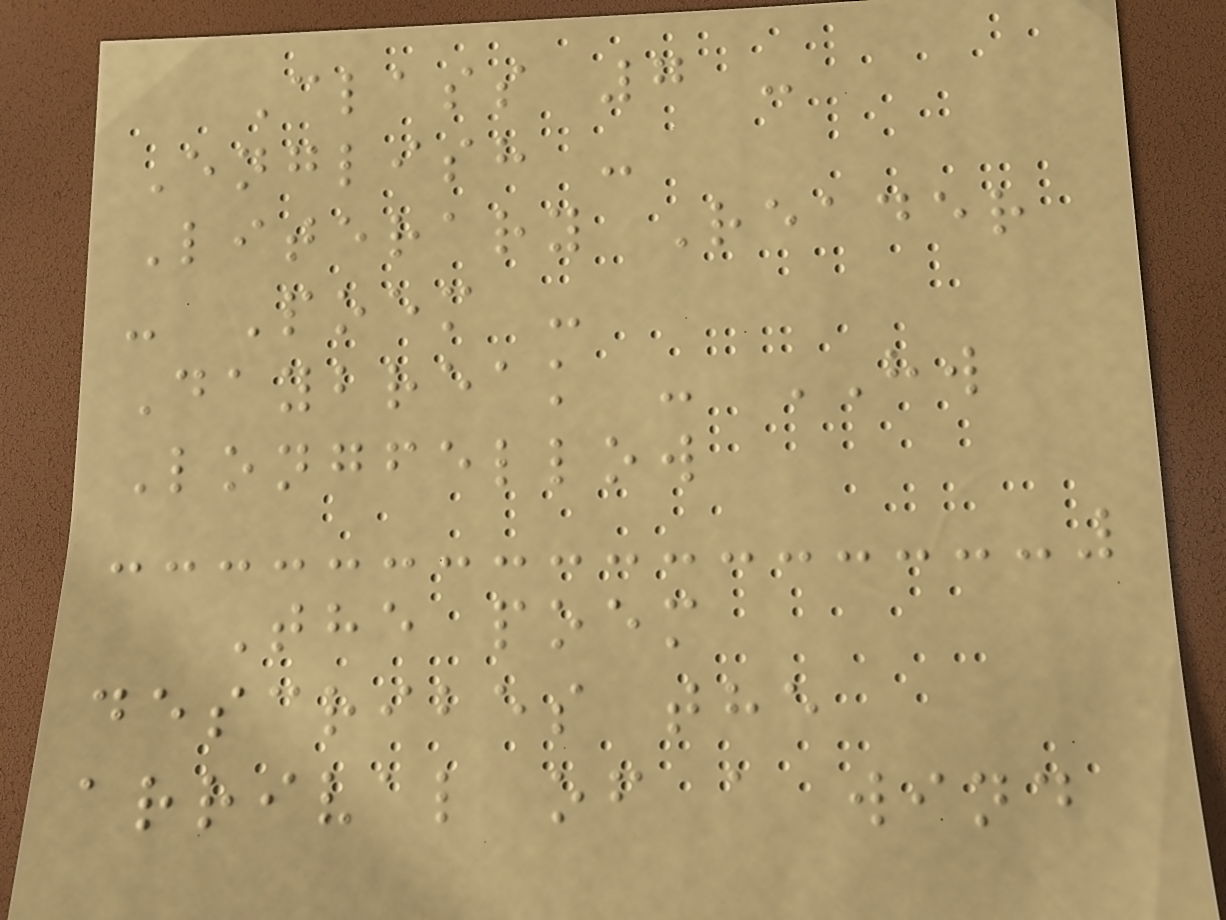Class 7 -
English -
Literary Reader
- Poem -
Daybreak - HW
Longfellow
The poem
describes the
arrival of a wind
